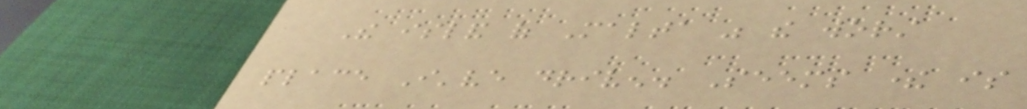The island of Malta was the worst
place I've driven. Seems there is
